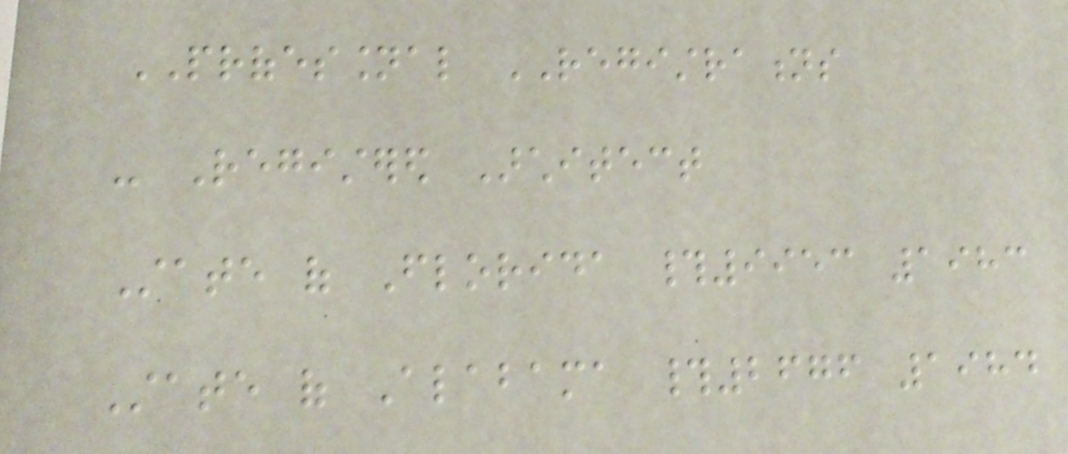PROFESSIONAL REGISTRATIONS
- Registered Architect
State of Florida #9953 1983
State of Alabama #2676 1984
